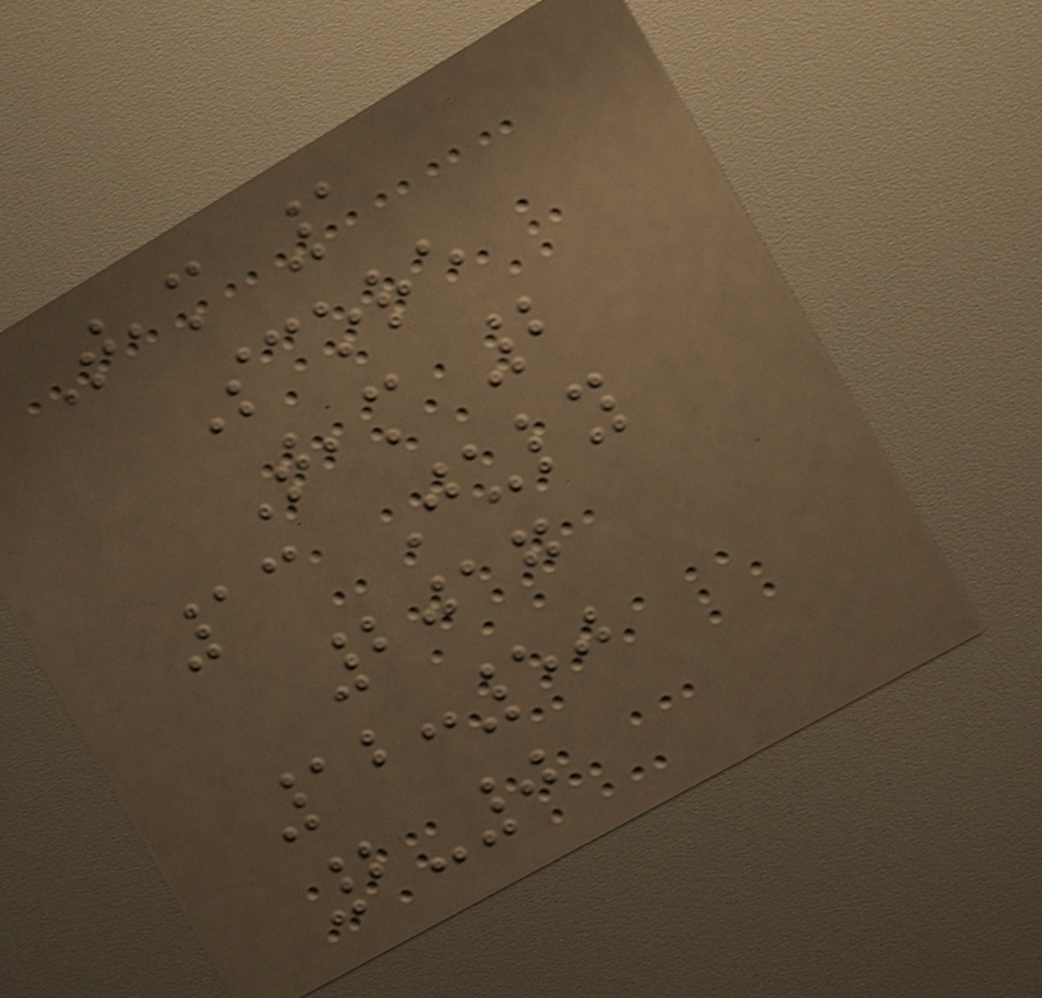Team 1
Score
Team 2
13 July
2017
12:50
2-0
